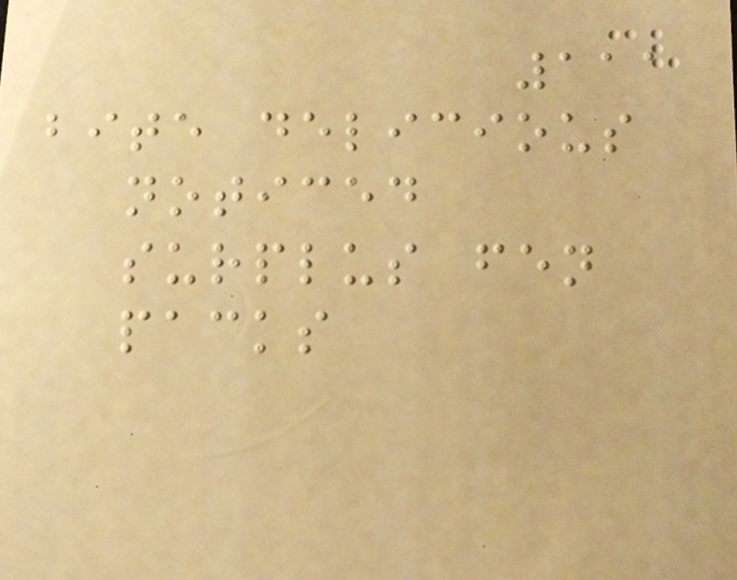111
bite delicious
noticed
surplus fen
packs
